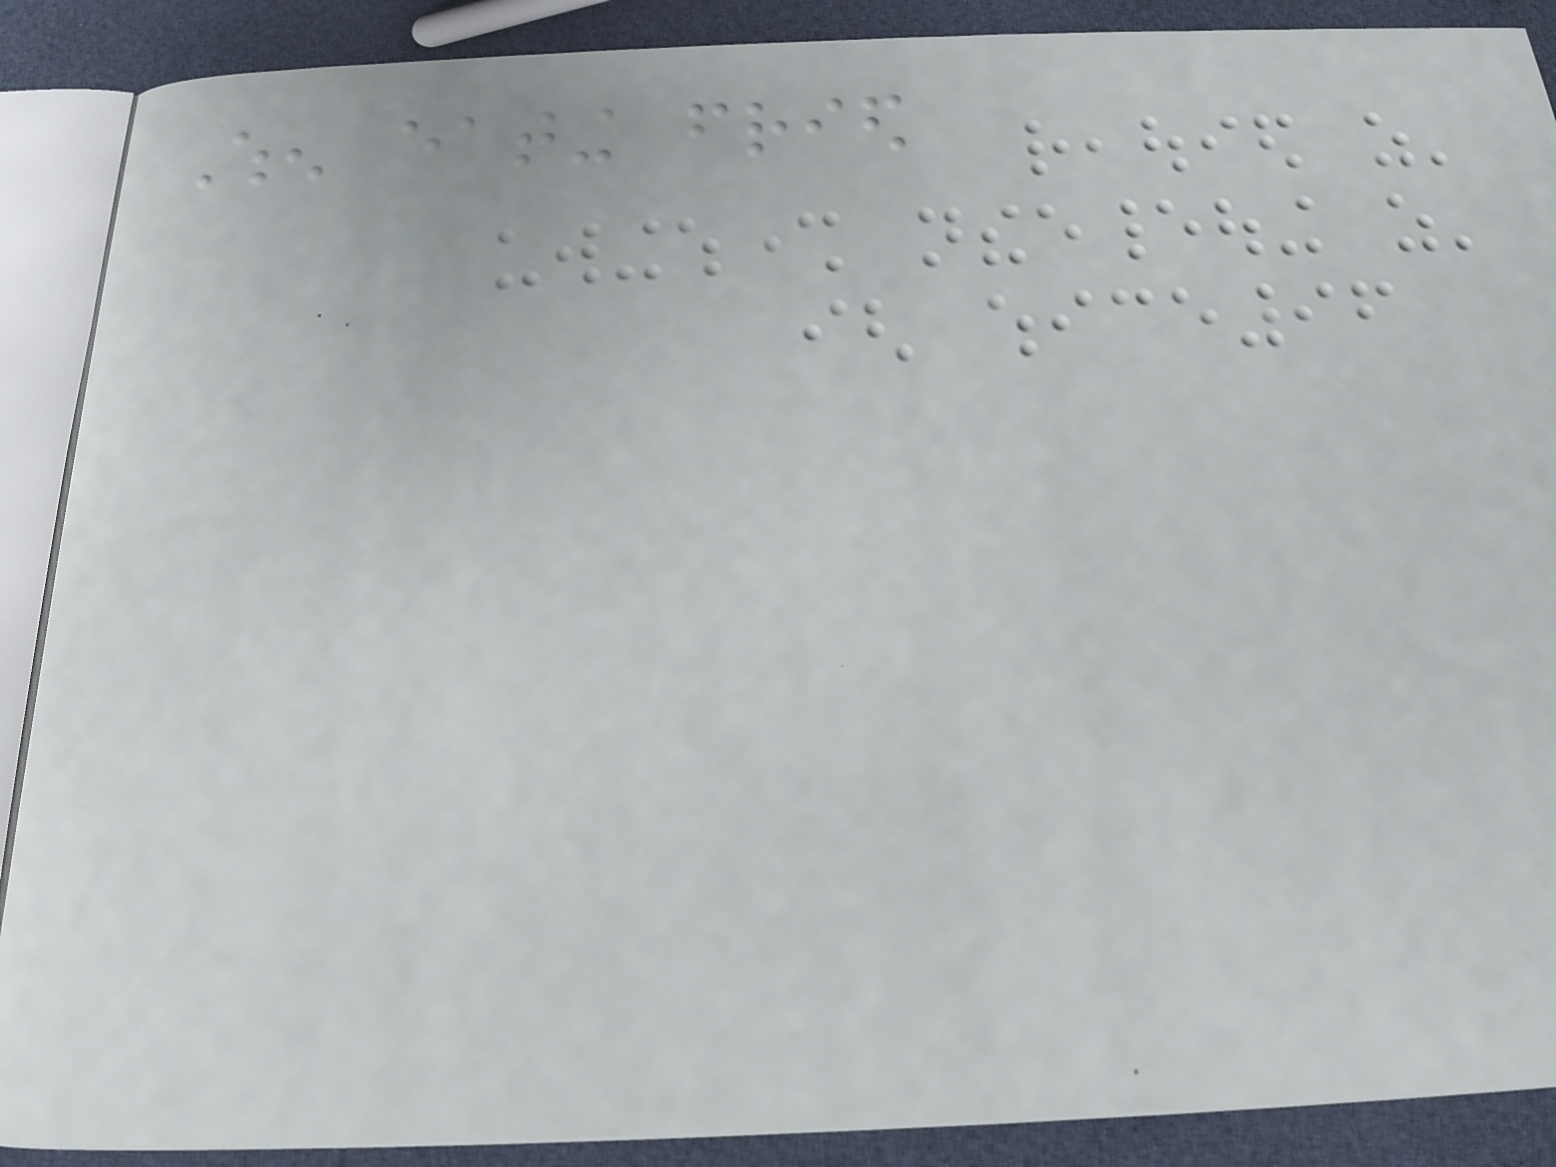When eating fried
